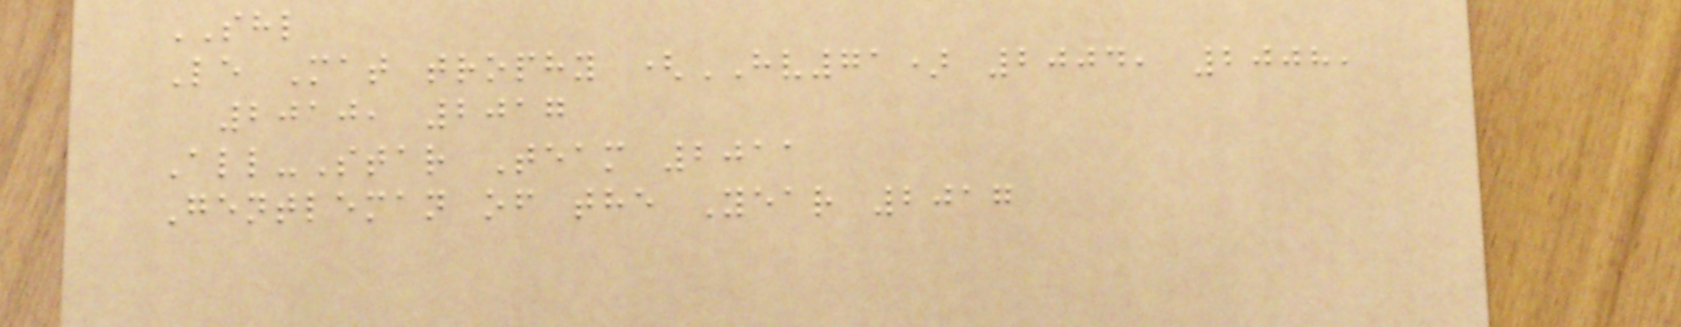SHL
Le Mat trophy (HV71) 2004, 2008,
2010, 2017
All-Star Team 2011
Gentleman of the Year 2017
